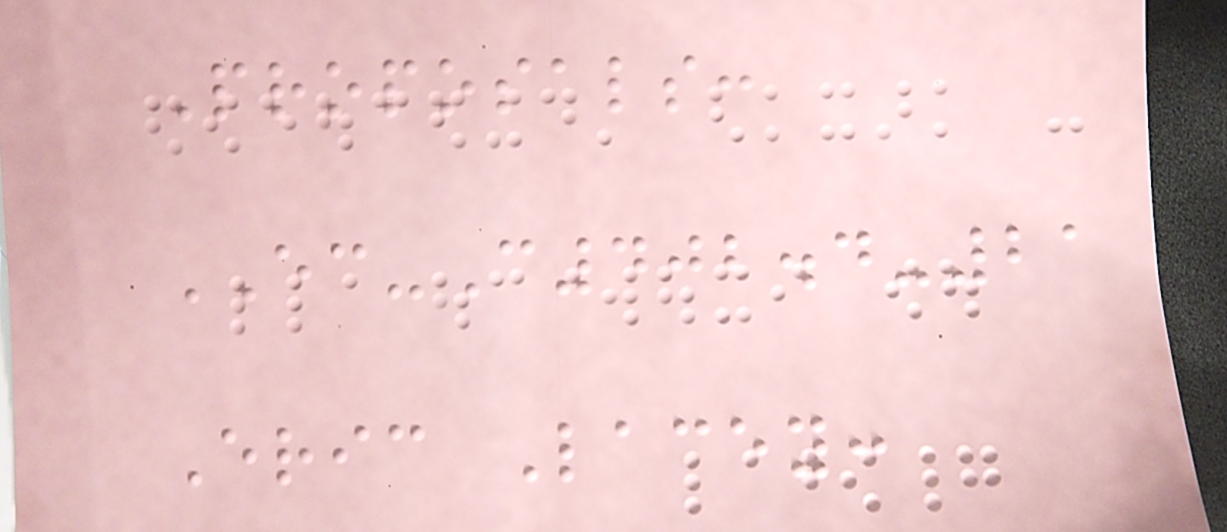Proposals:
EC-C402.4-21
Eric Lacey:
